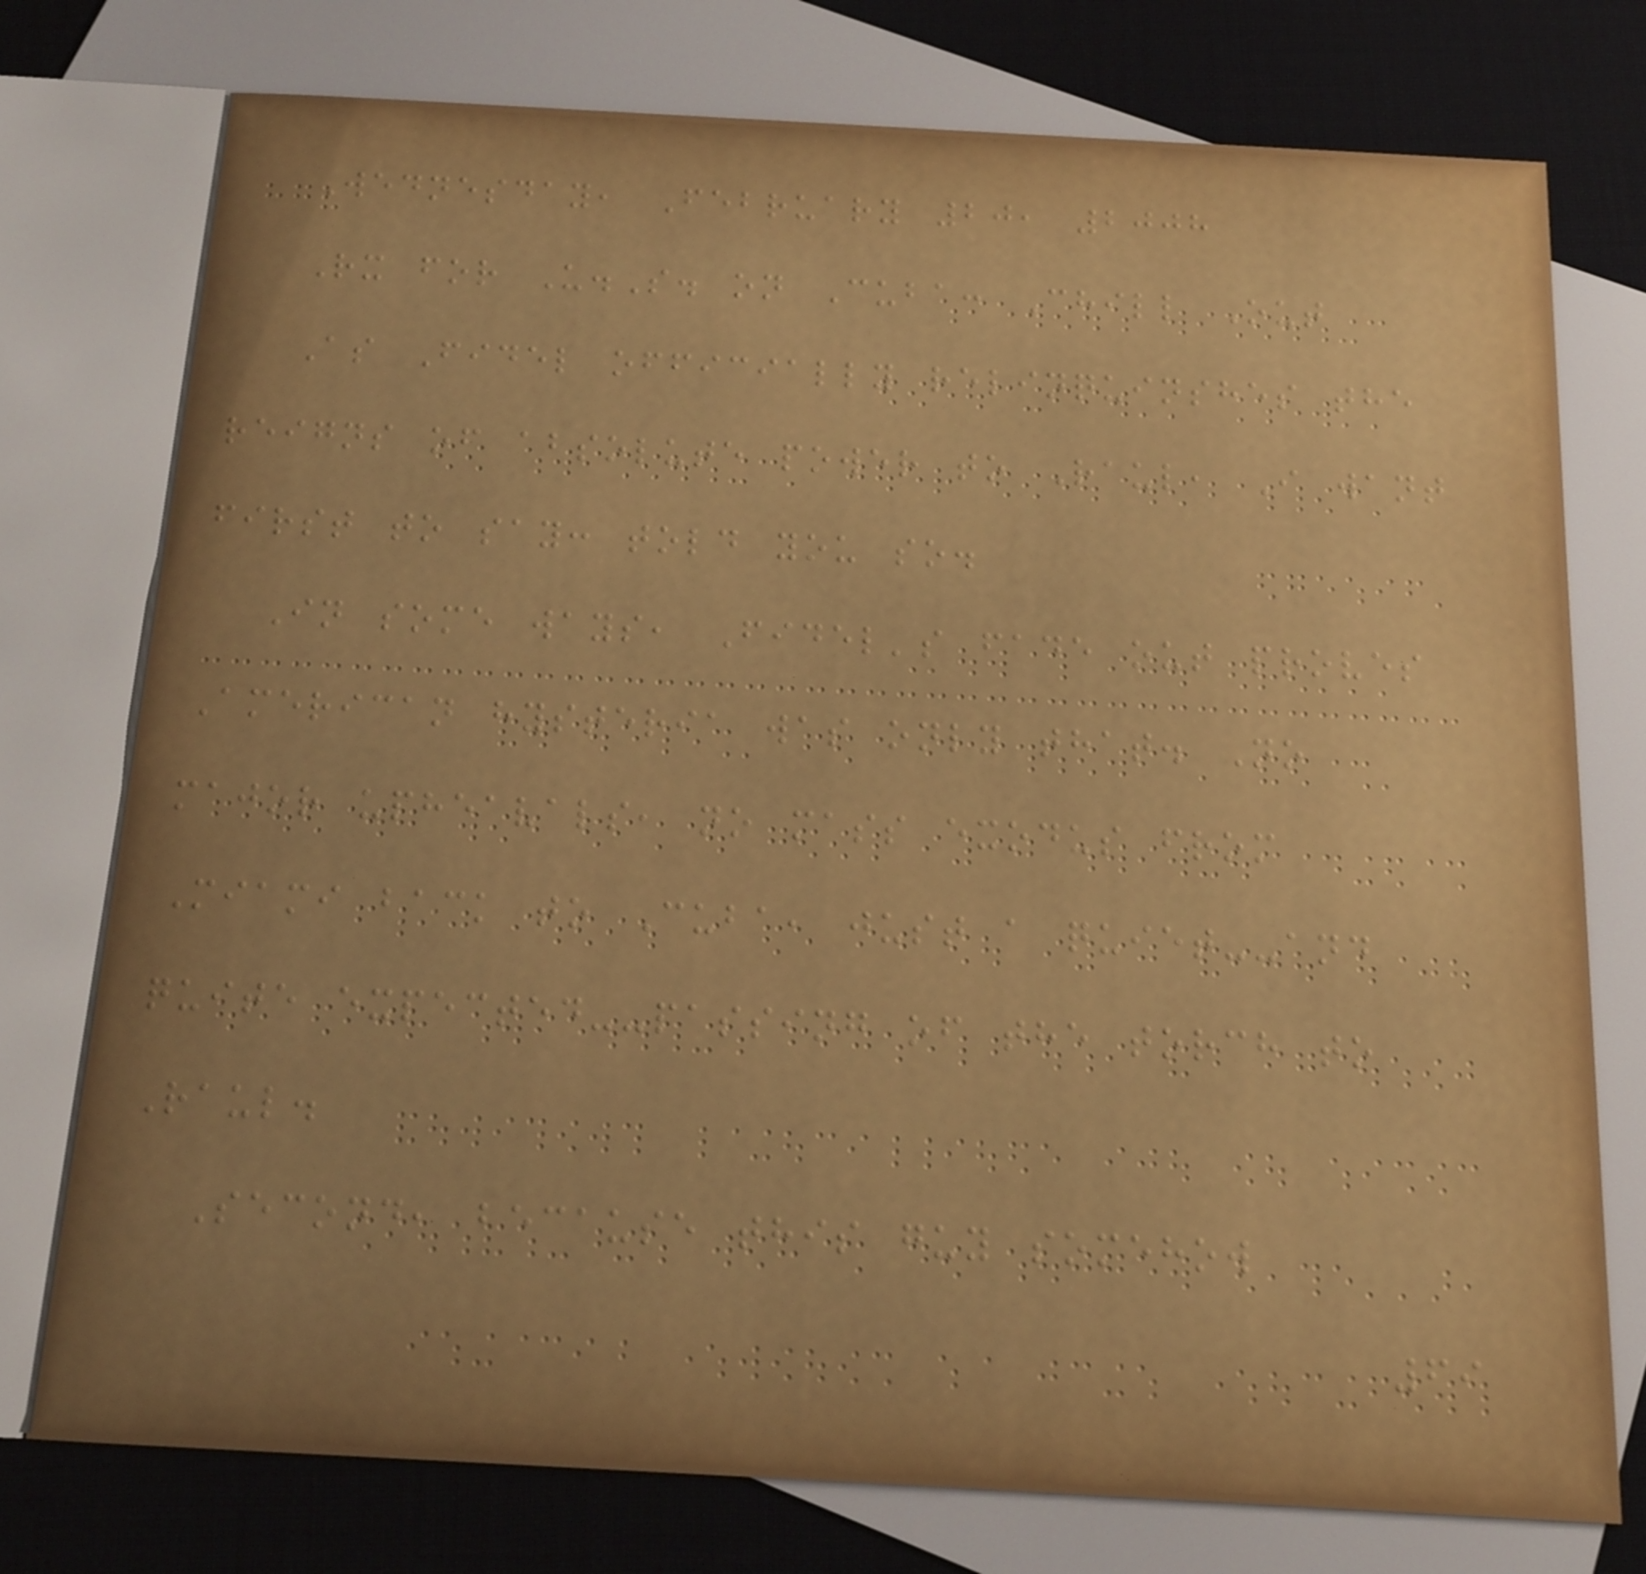Wednesday, February 20, 2008
Rx for U.S. on Cuba: Chill Out
As Fidel officially relinquinshes the
reigns of absolute power to Raul, I want
first to say: told you so.
In some ways, Fidel's fade out proves
American hysteria was only that. No
major upheavals, no mass exodus from
Miami back to Cuba, just a quiet--and
quite expected--passing of the torch to
Raul.
Second, because this guy somehow
69
